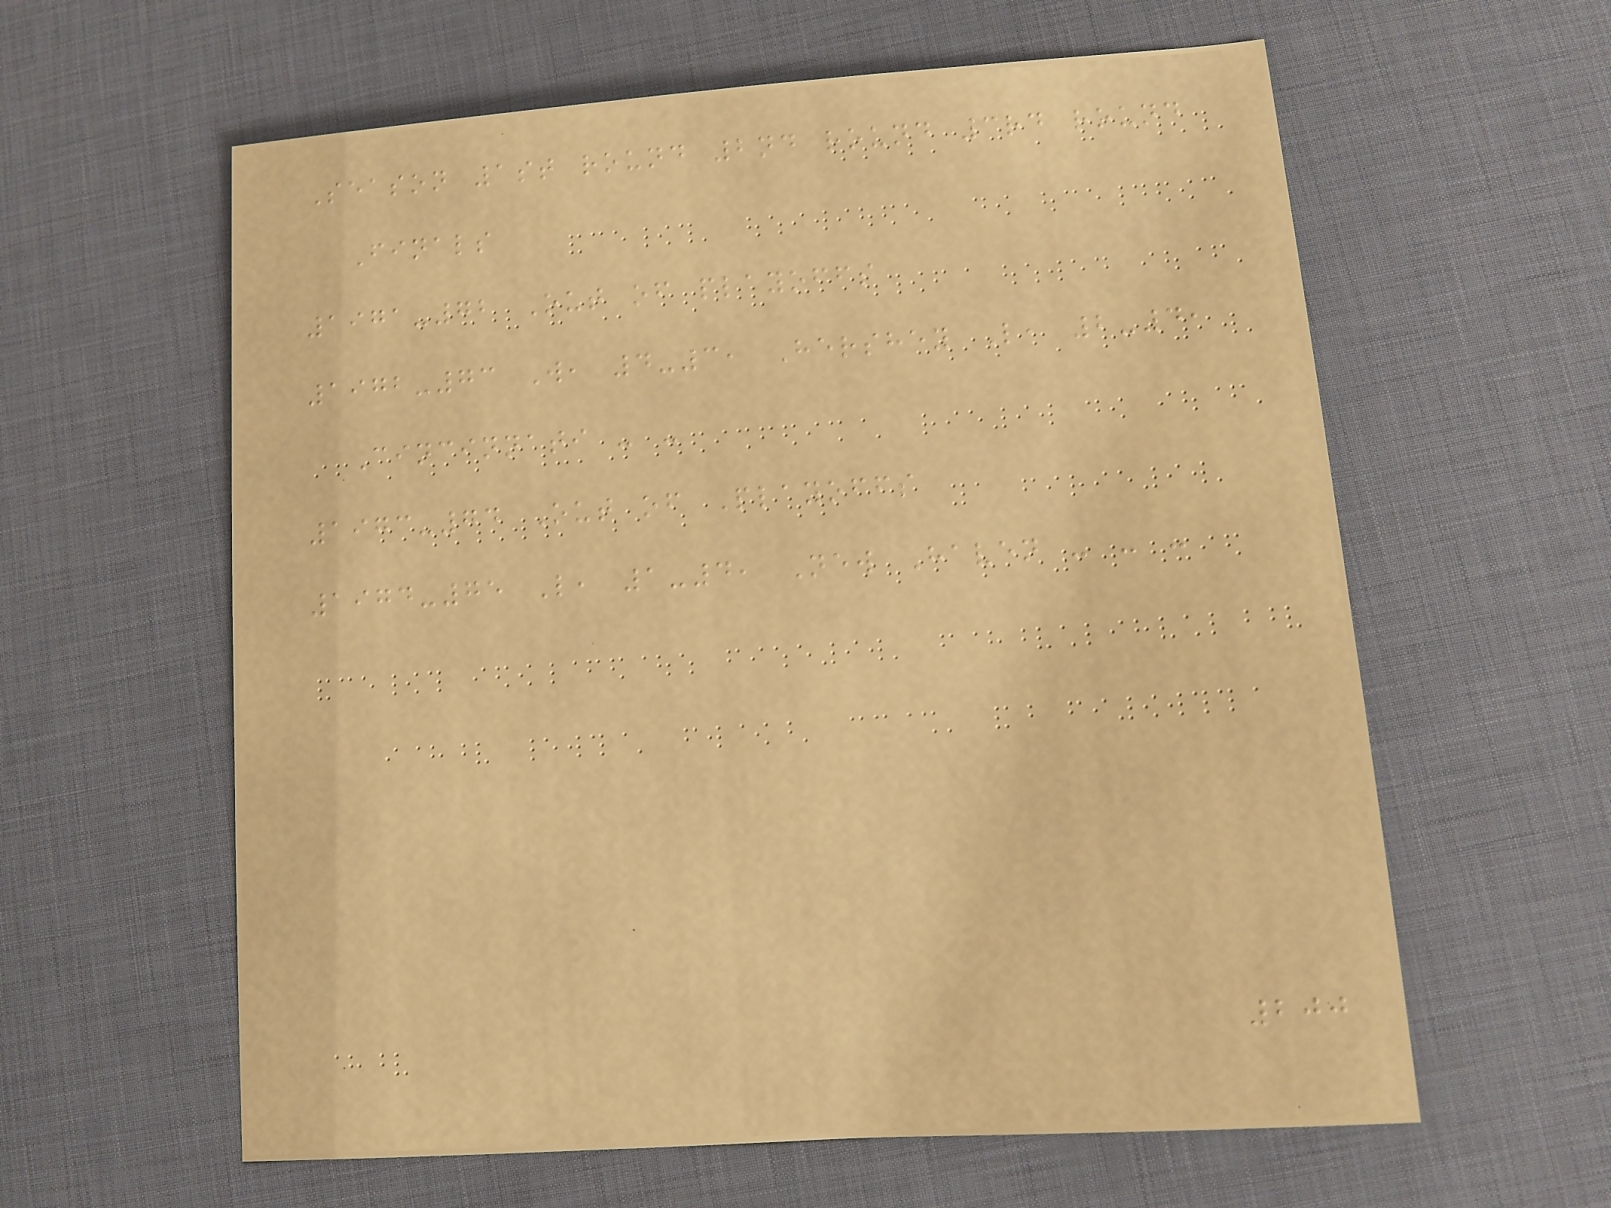Season 1st round 2nd round 3rd round
Finals
1971-72 Out of playoffs
1972-73 W, 4-3, Hershey L, 2-4,
Cincinnati - -
1973-74 Out of Playoffs
1974-75 L, 1-4, New Haven - - -
200
